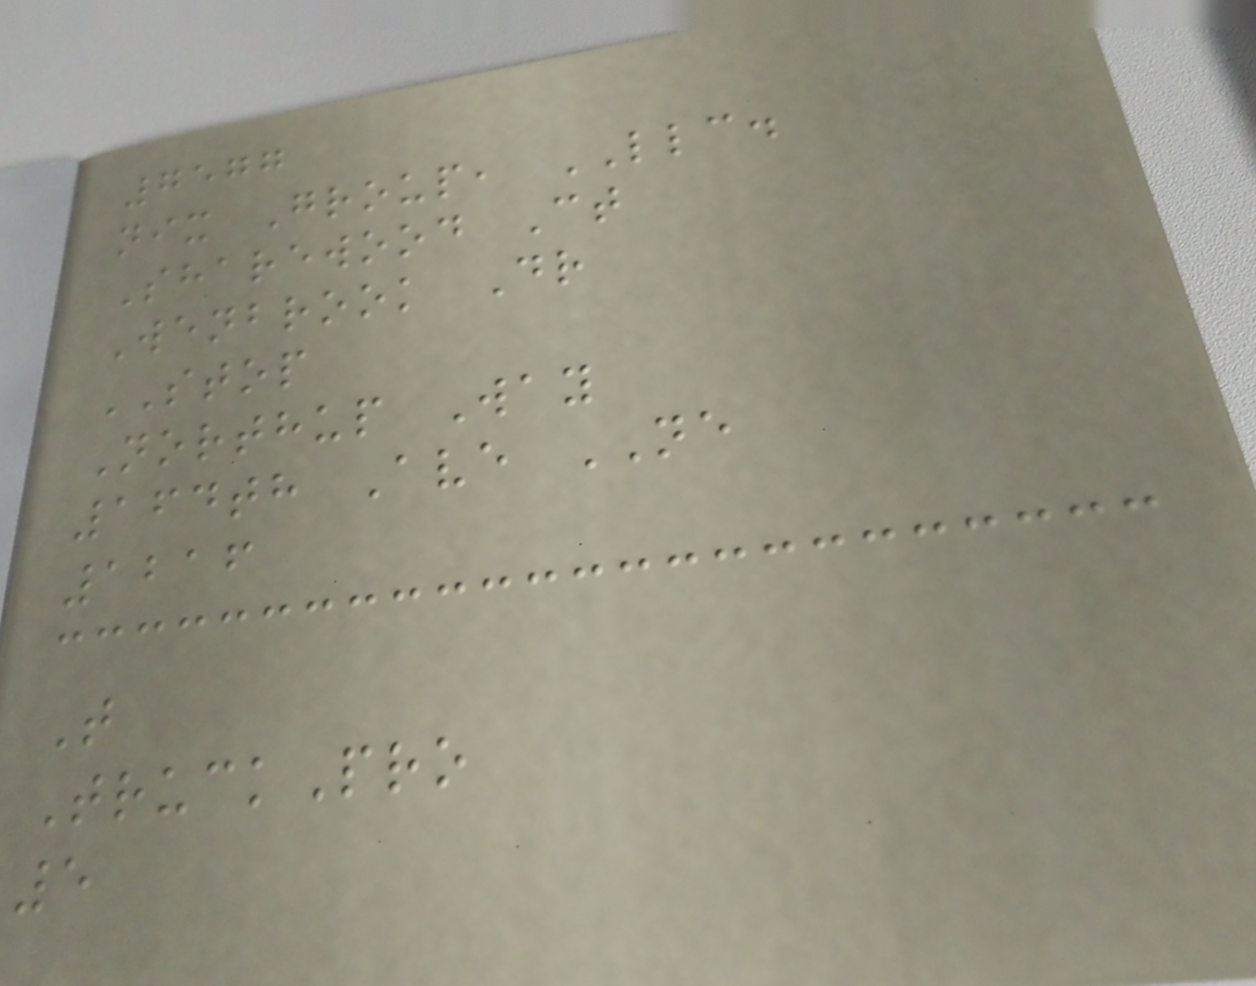7577
nix Group, LLC.
Sharewood Ct
Wenbrook Dr
STOP
Northup Way
164th Ave NE
1216
T
TruckPro
5
